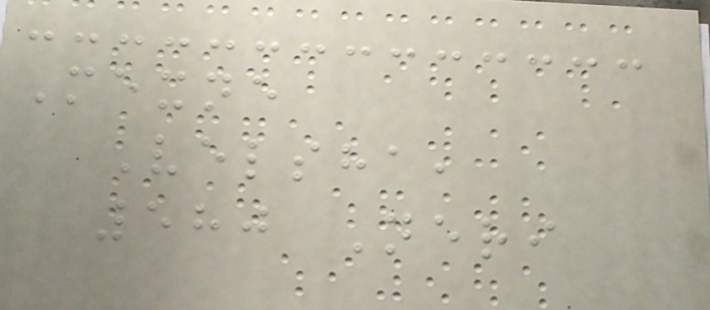Mexne
Velsha,
580 Neri
